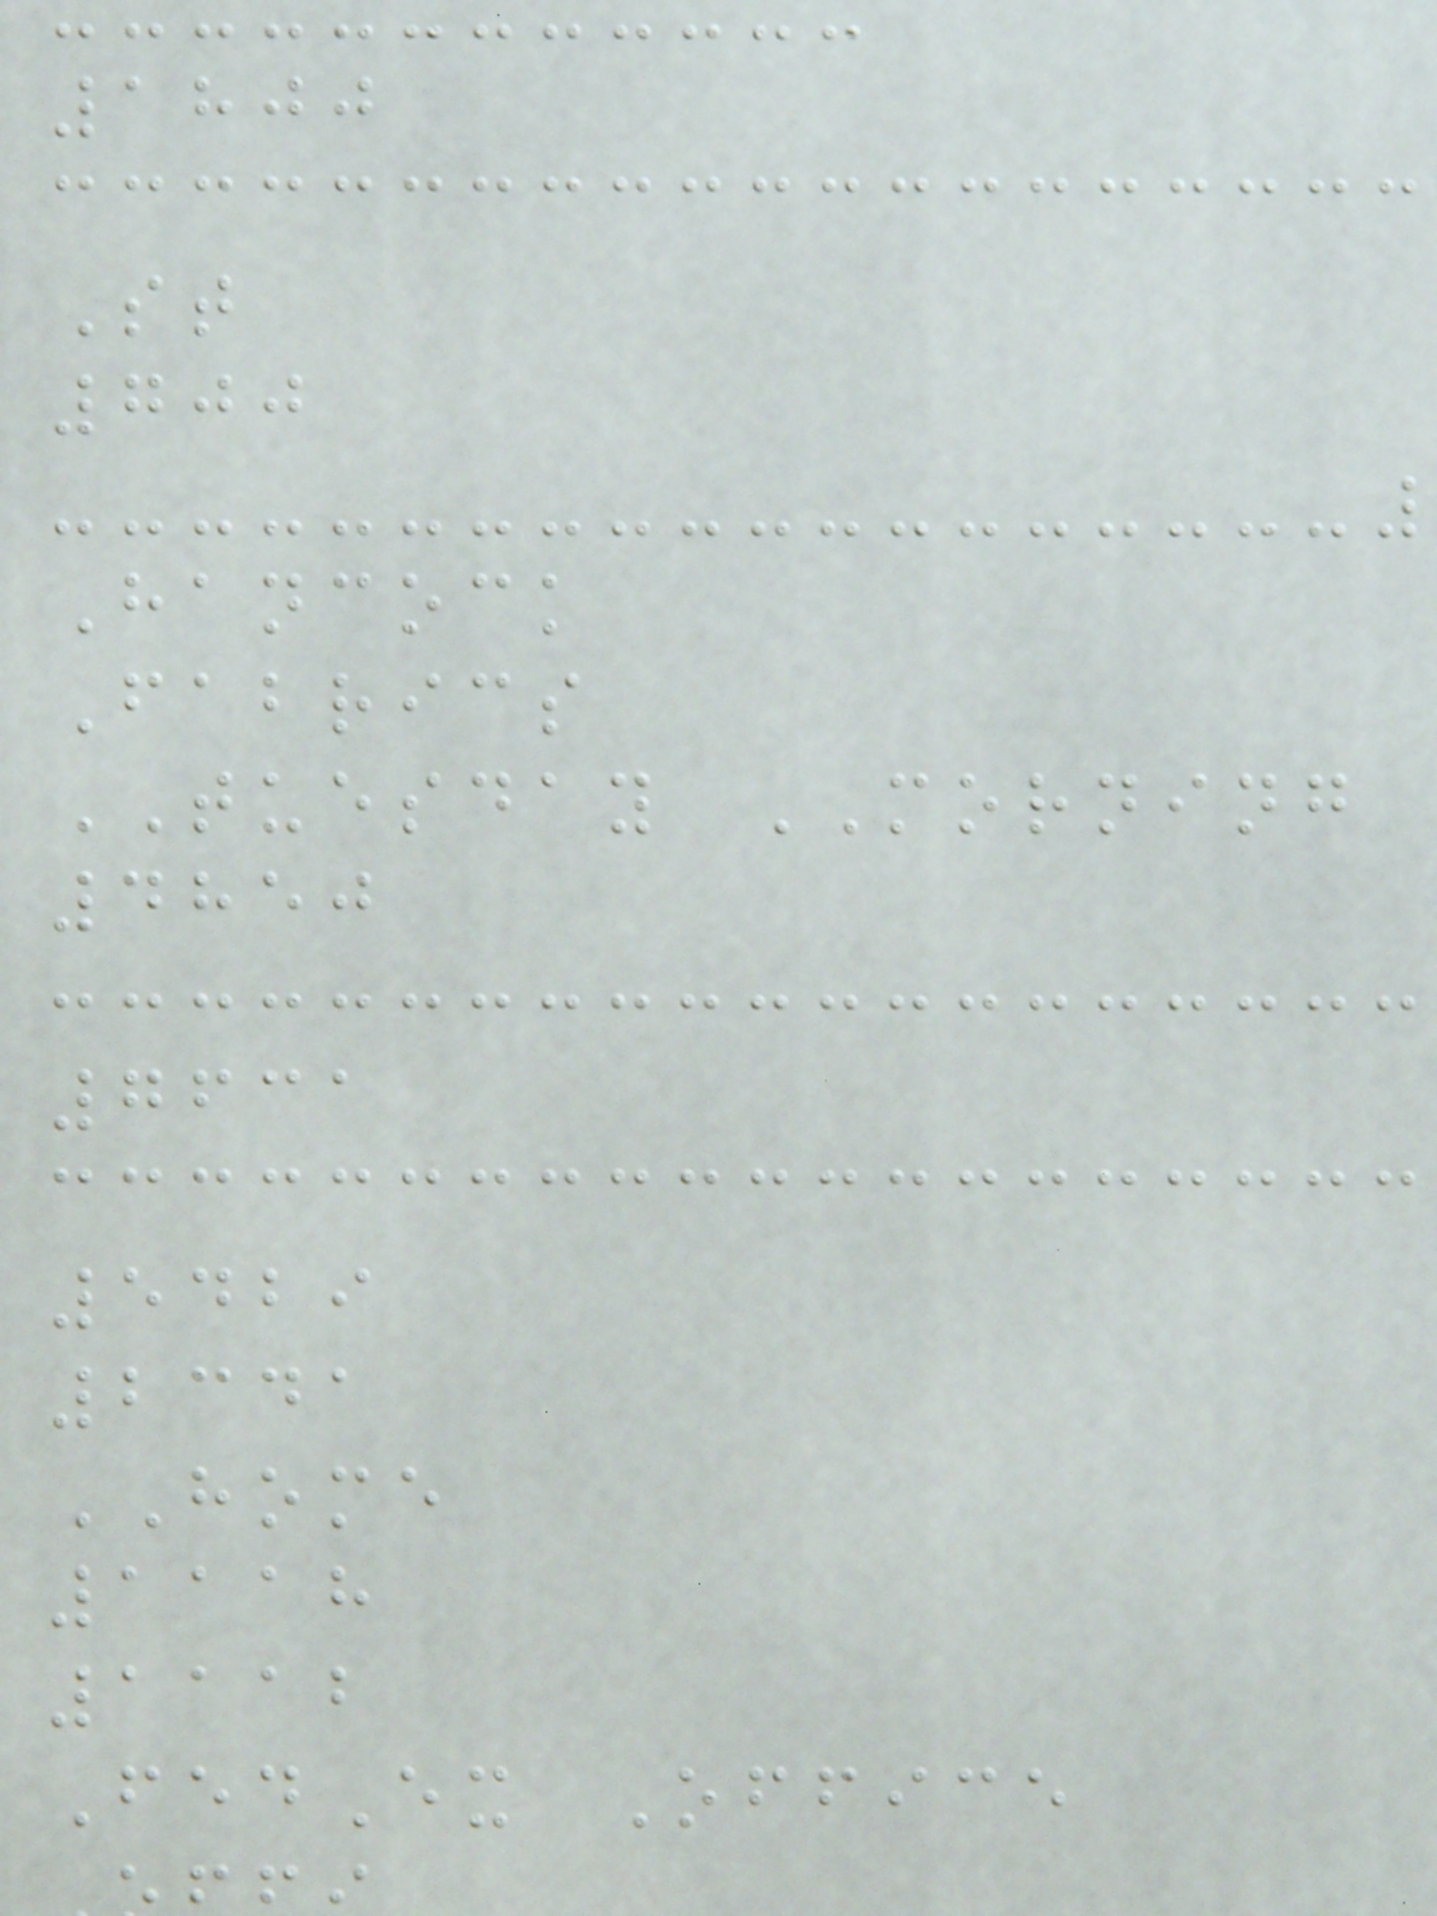1800
St
700
Hancock
Fabrics
TUESDAY MORNING
4850
7631
5429
2341
HOME
1118
1112
FedEx Office
